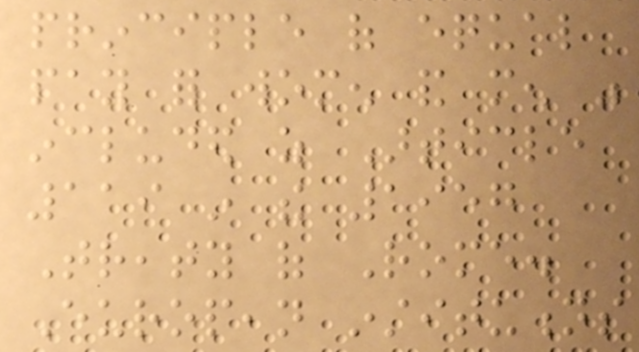principle of equal
pay for women and men was
included as Article
119 in the 1957
Treaty of Rome.
European institutions
